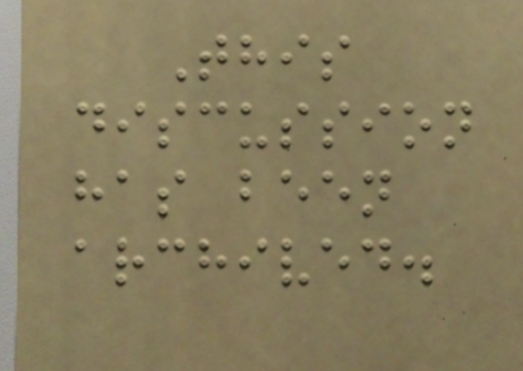This
discussion
has been
archived.
